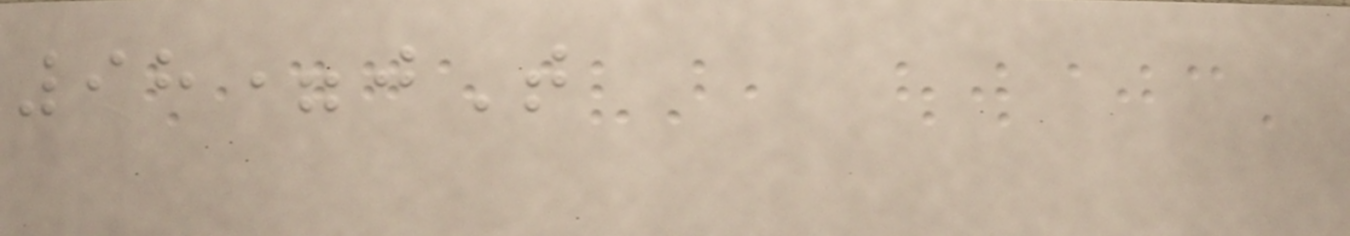98=jT
